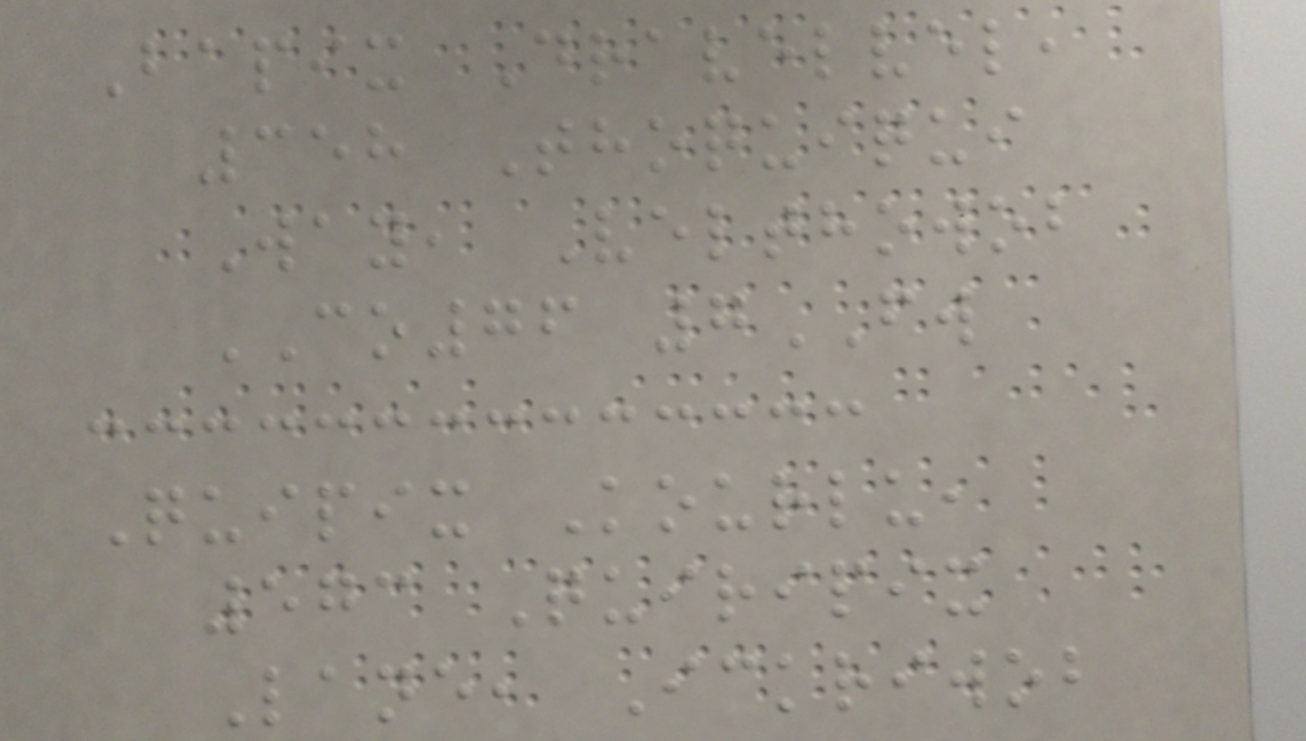Bapix Dravelvel,
358 Thoquiqui
Way, Velthowob
CO76 7FW
Quipix Kourlu,
573 Quiripix
Lane, Ickriwob
